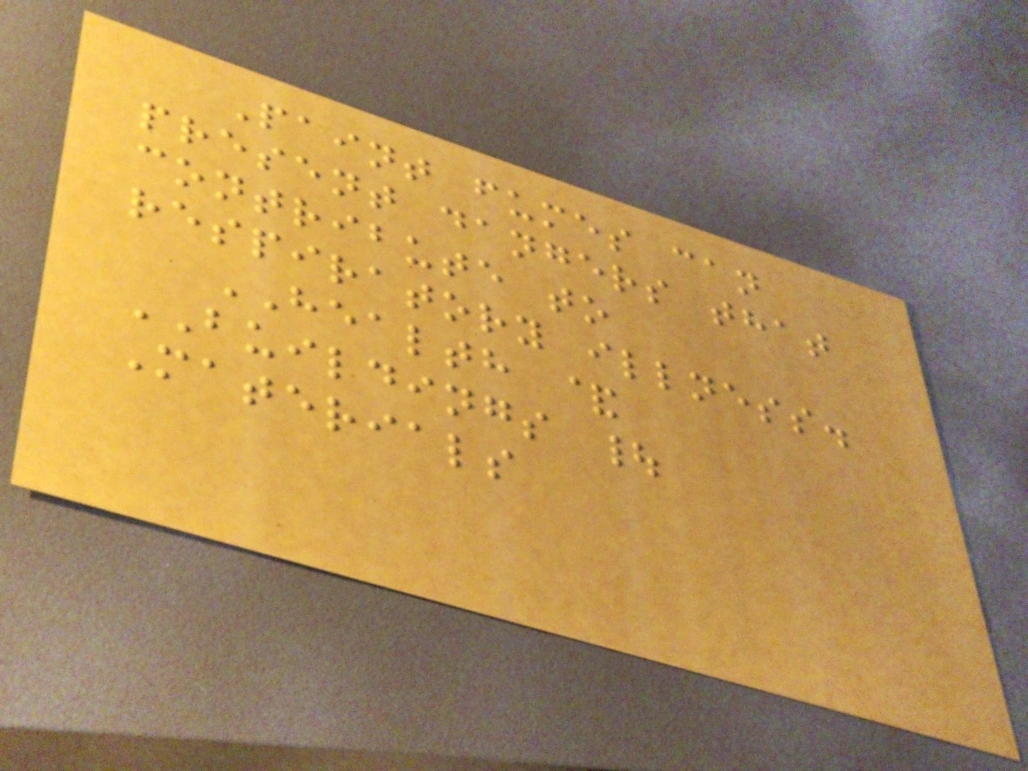Paint fumes can
present dangers that
contribute to
respiratory illness.
HEALTH &
BUILDINGS |
Materials
